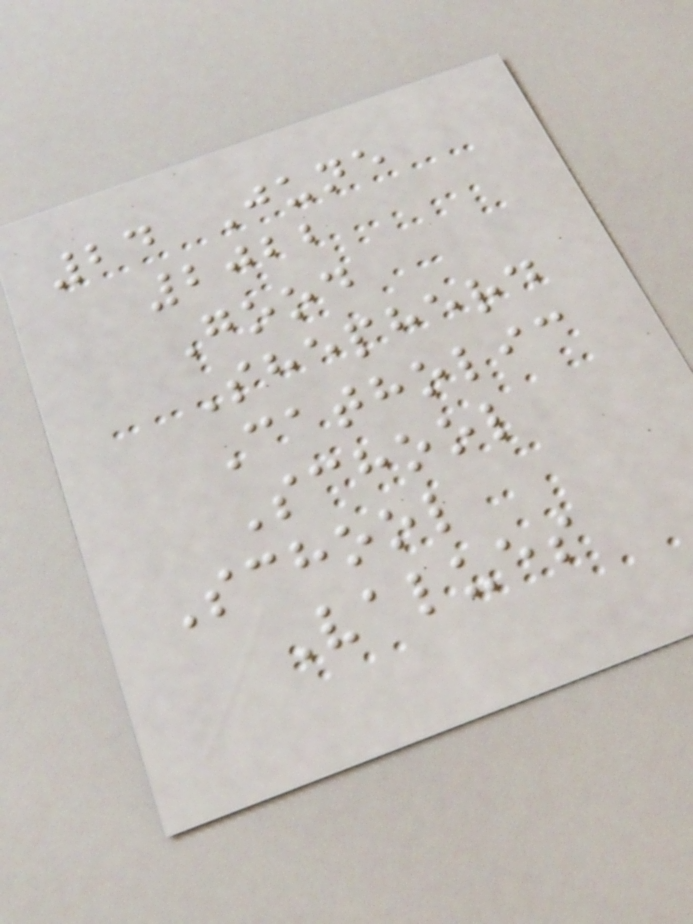24 June
2022
Good
Shepherd
Catholic
School
School
Values
